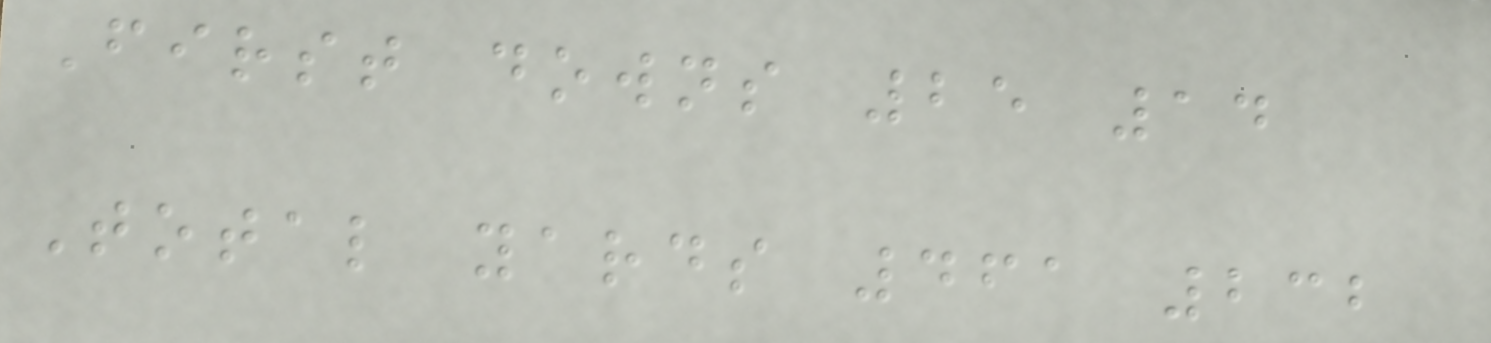First downs 25 14
Total yards 461 232
